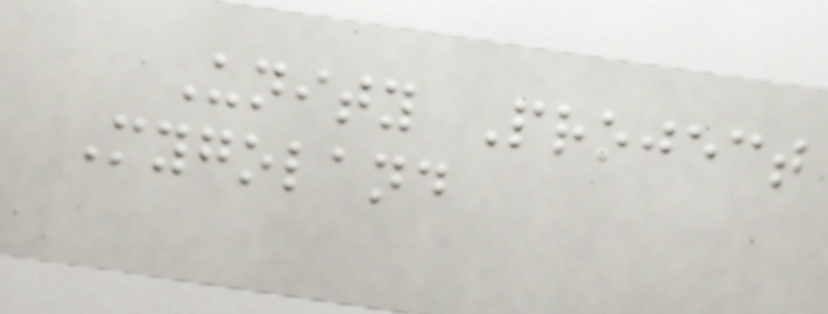Unity Project
Mygoland
